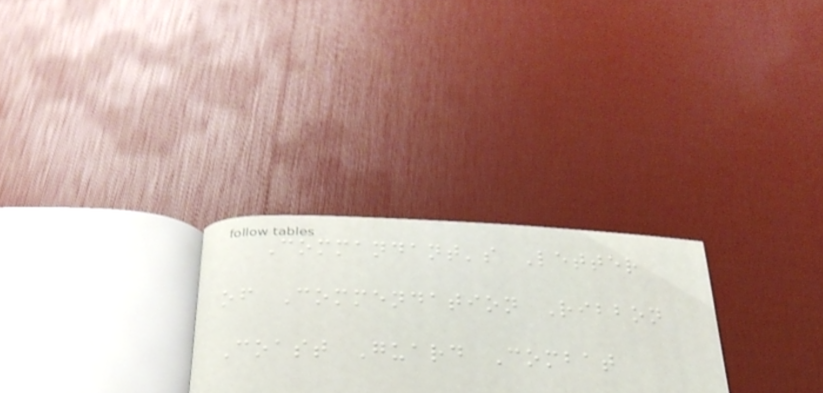Commandant's Letter
of Commendation Ribbon
Coast Guard Combat
